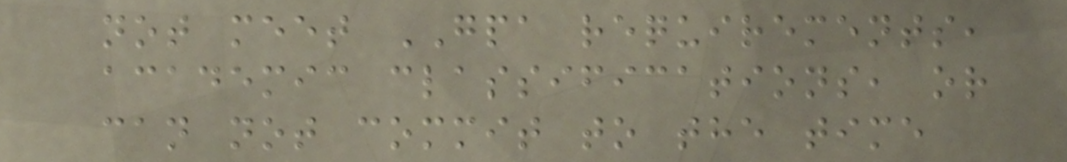not meet GPA requirements,
academic classifications, or
can not commit to the time
